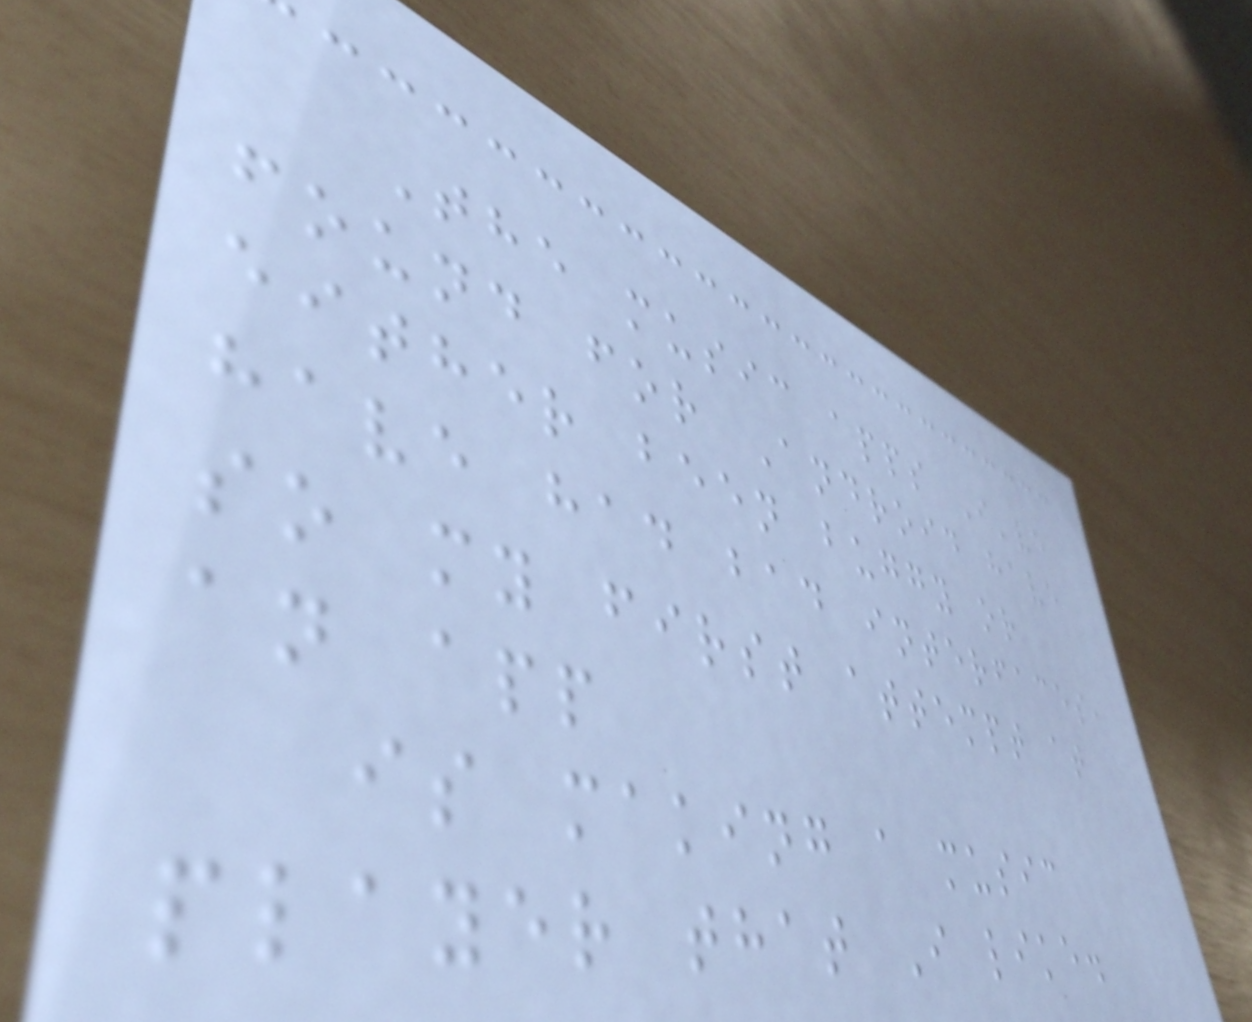The music apps I've
found for Android have
either been buggy or
have had bad interfaces,
so my first attempt at
an app
is making a music
player that I like.
